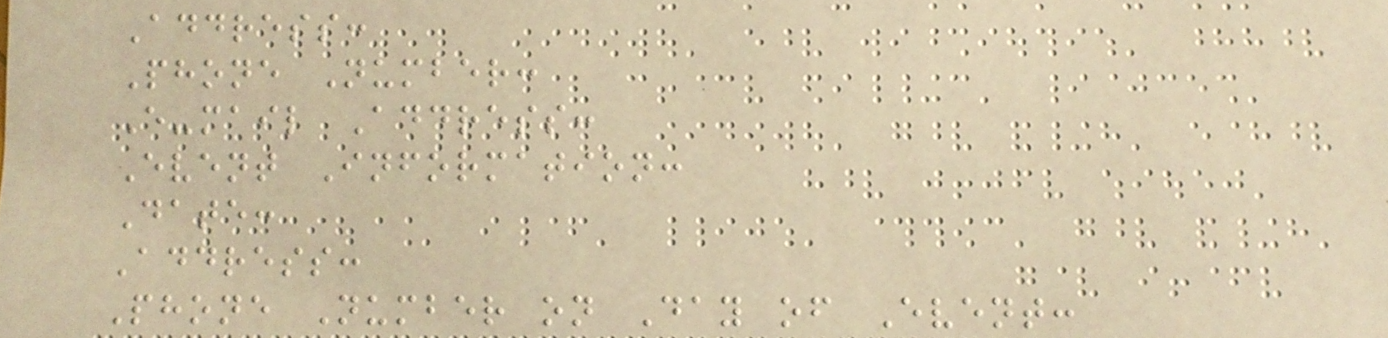Address:
Phone Number:
E-mail Address:
Event Information:
Date:
Address:
Phone Number on Day of Event:
